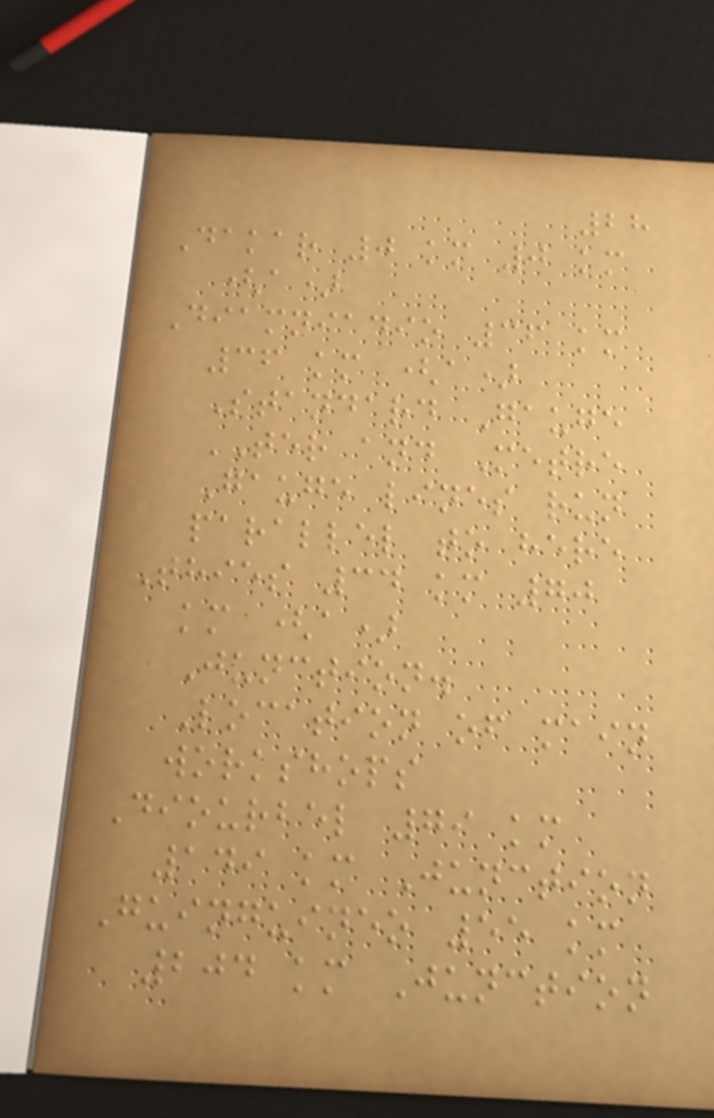28
Dakar 0 km 0 km
(a)
Diamniadio 36 km
36 km (a)
Standard Gauge
TER and Metre
Gauge lines run
parallel to here
Thies 34 km 70
km (a)
Junction.
Location of main
workshops
Diourbel 79 km
149 km Junction
Guinguineo 55 km
204 km Junction
